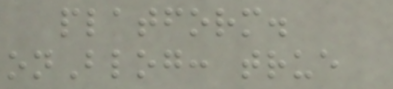platform.
onBlog: true
